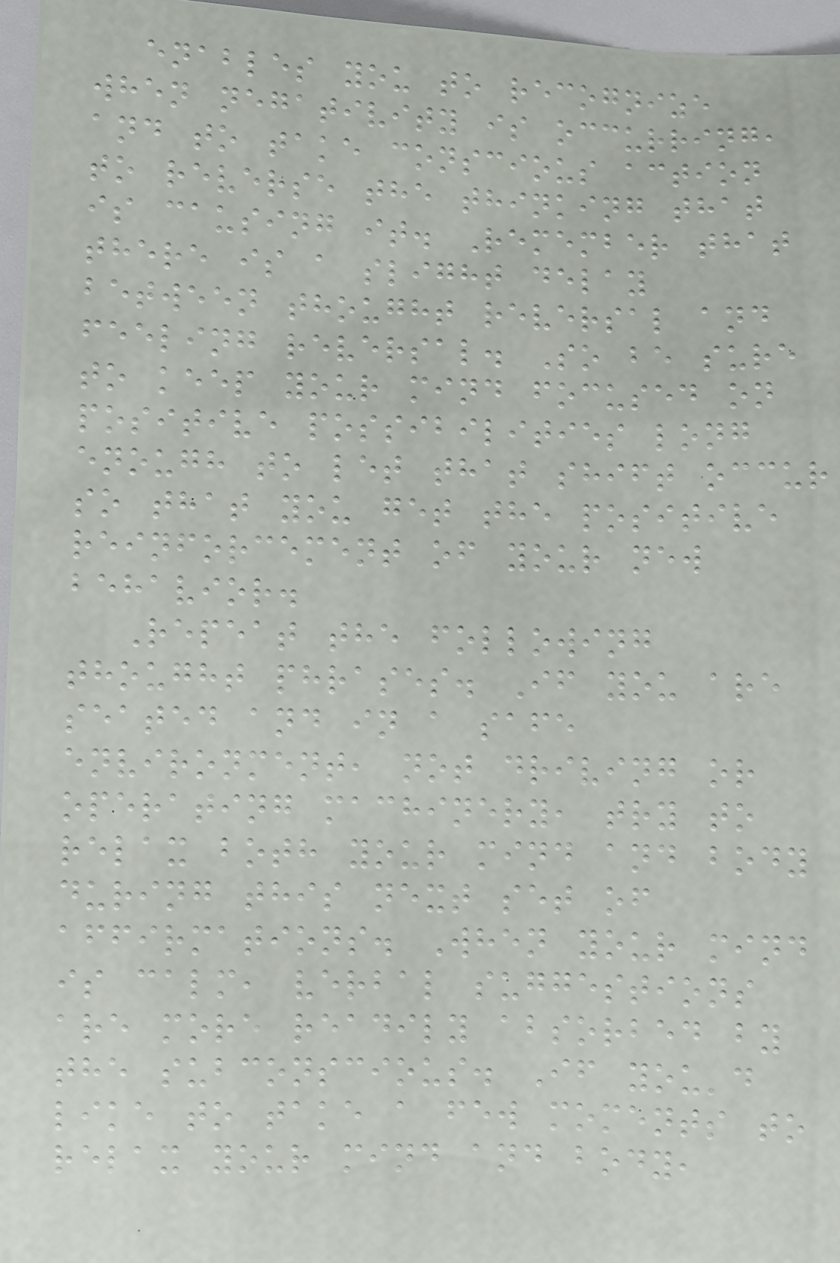enables you to recognize
when negativity is occurring,
and to take conscious action
to reverse the thinking that
is causing it. Remember that
there is a slight delay
between thought reversal and
feeling reversal. So be sure
to keep your mind focused on
positive possibilities long
enough to let that shift occur
so that you get the positive
reinforcement of your new
behavior.
Repeat the following
thought phrases. If you are
seated and in a safe
environment, not driving or
operating machinery, try to
relax both your mind and body
during this next set of
affirmations. When your mind
is calm, verbal suggestions
are more readily absorbed by
the subconscious. If you'd
like to take a few moments to
relax your mind and body,
